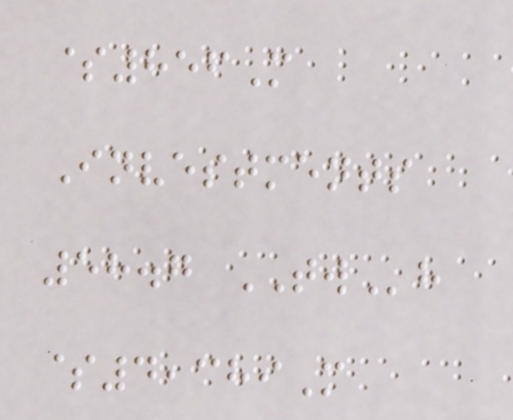$856M
Investments
58.7 TWh
$4,389M
